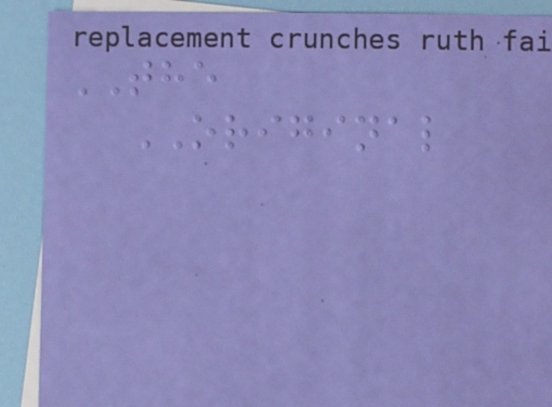THE
ORIGINAL
